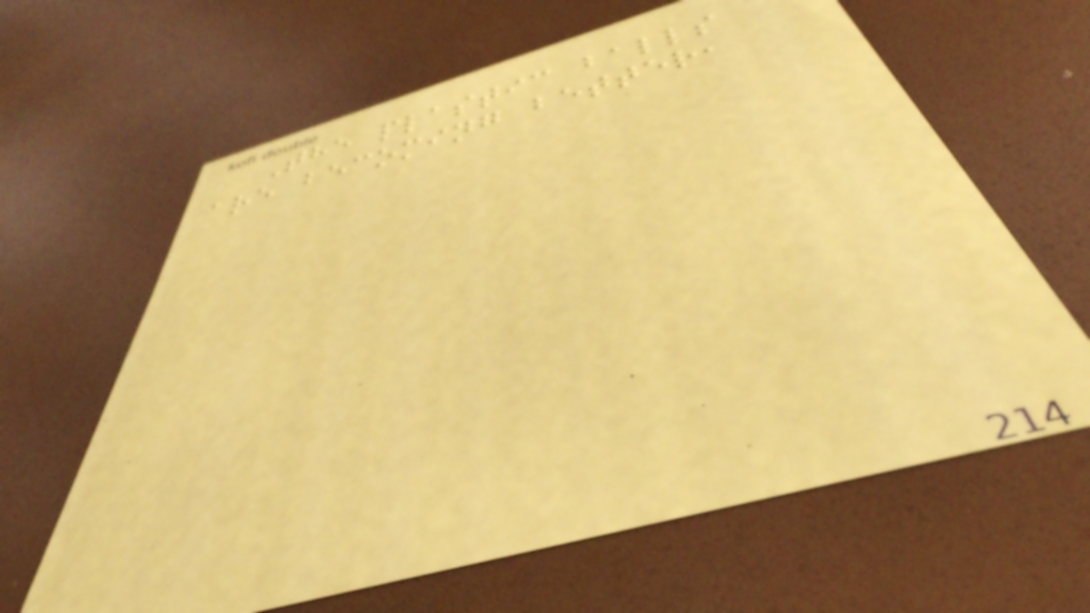The plastic balls
are becoming better,
